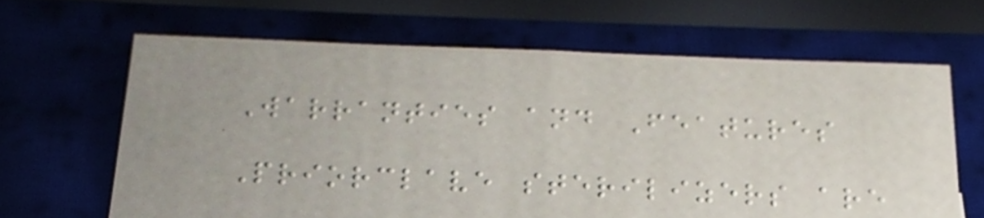Warranties and Features
Priorclave sterilizers are
